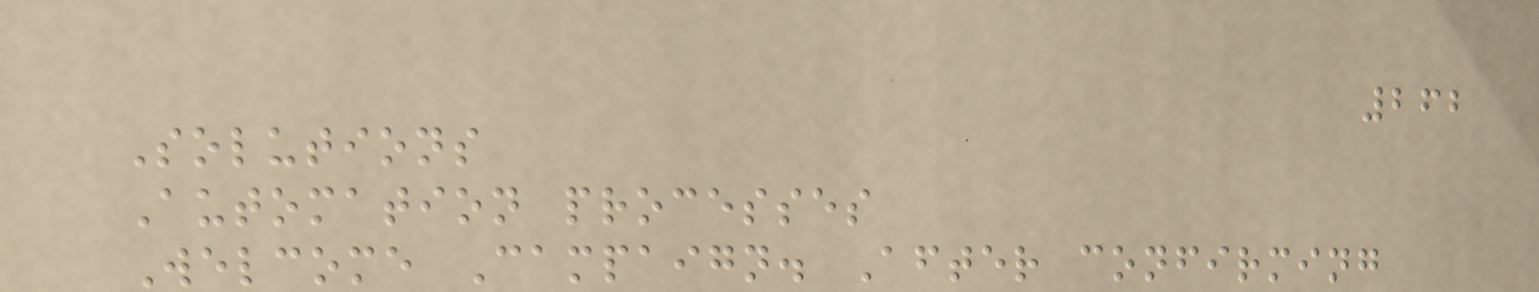262
Solutions
Automation processes
Welcome Campaign. After confirming
